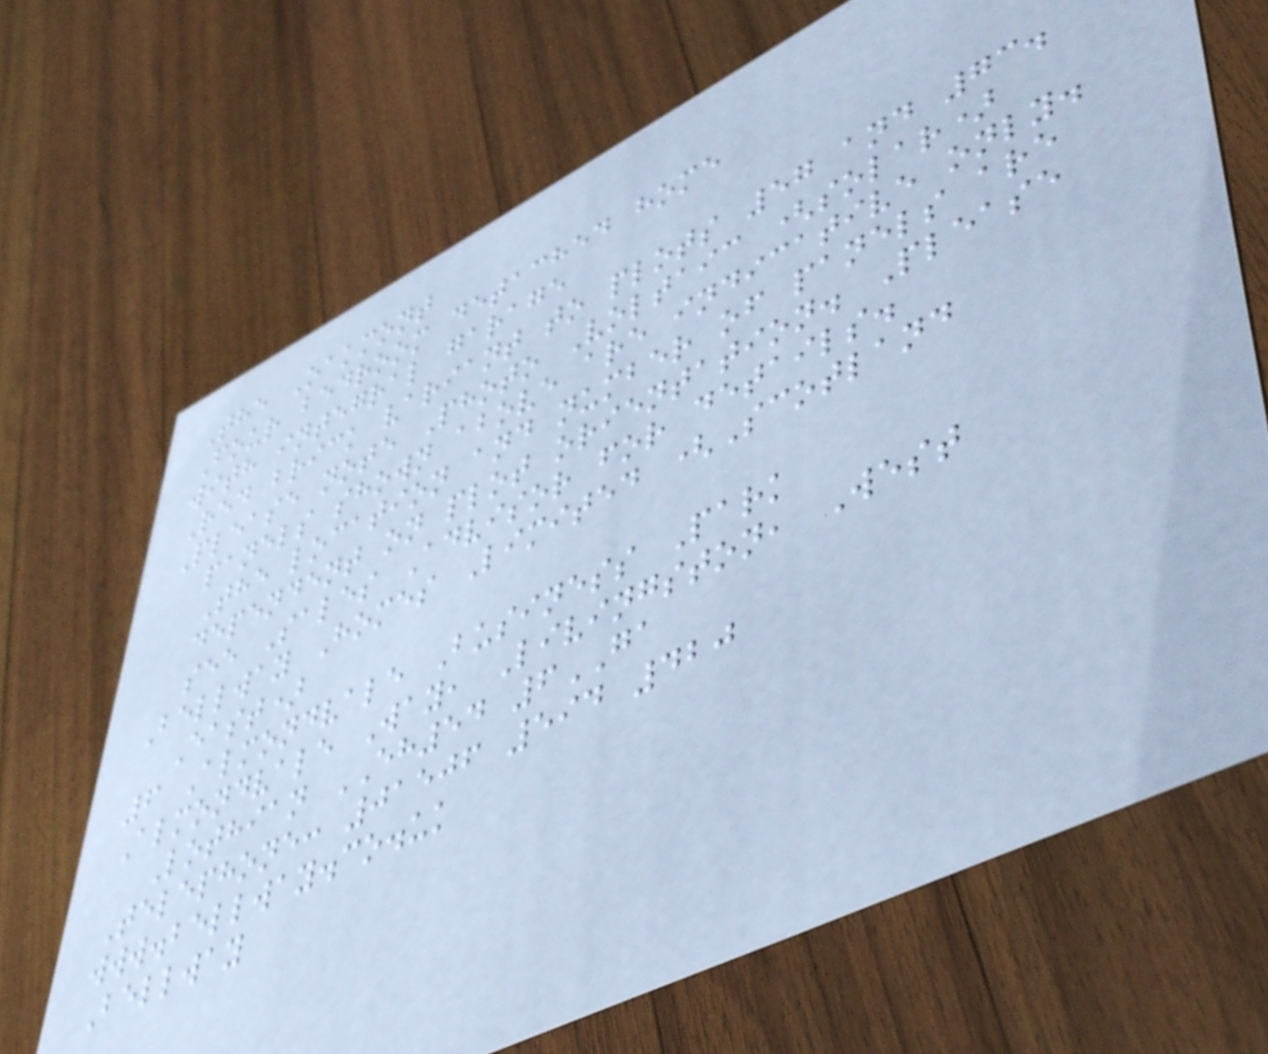The Oakmont
Four bedroom detached home
with integral garage
Red brick variant to plots 57 and 73.
Please note Photo Voltaic (solar)
panels shown above are indicative only.
The location and number of panels are
dependent on plot orientation. Please
see Sales Advisor for details.
Bellway Homes Limited (Scotland
East)
6 Almondvale Business Park
Almondvale Way, Livingston, West
Lothian EH54 6GA
Telephone: 01506 594 420
www.bellway.co.uk
Bellway
